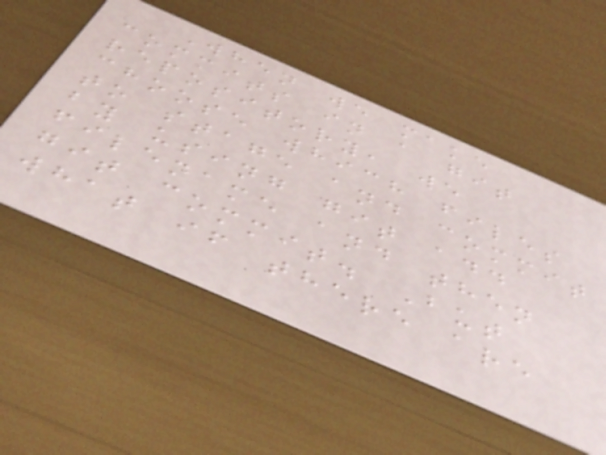When we make
commits in a git
repository, we
choose which files
to stage and commit
by using git add
filename and then
git commit. But
what if there are
